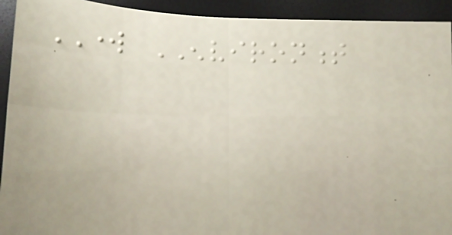WORK ENVIRONMENT
